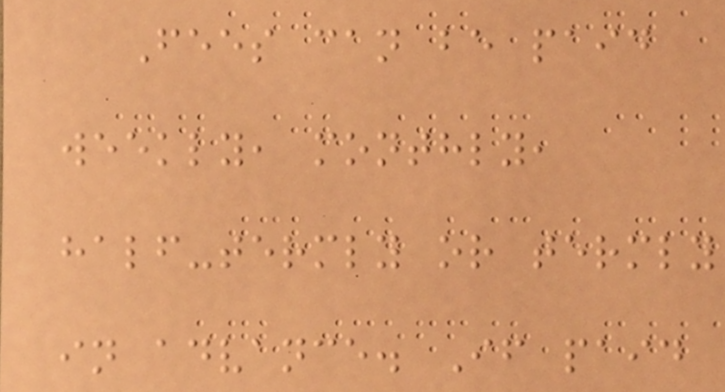Fees can be paid
weekly, monthly,
half-termly or termly
in advance. If paid
